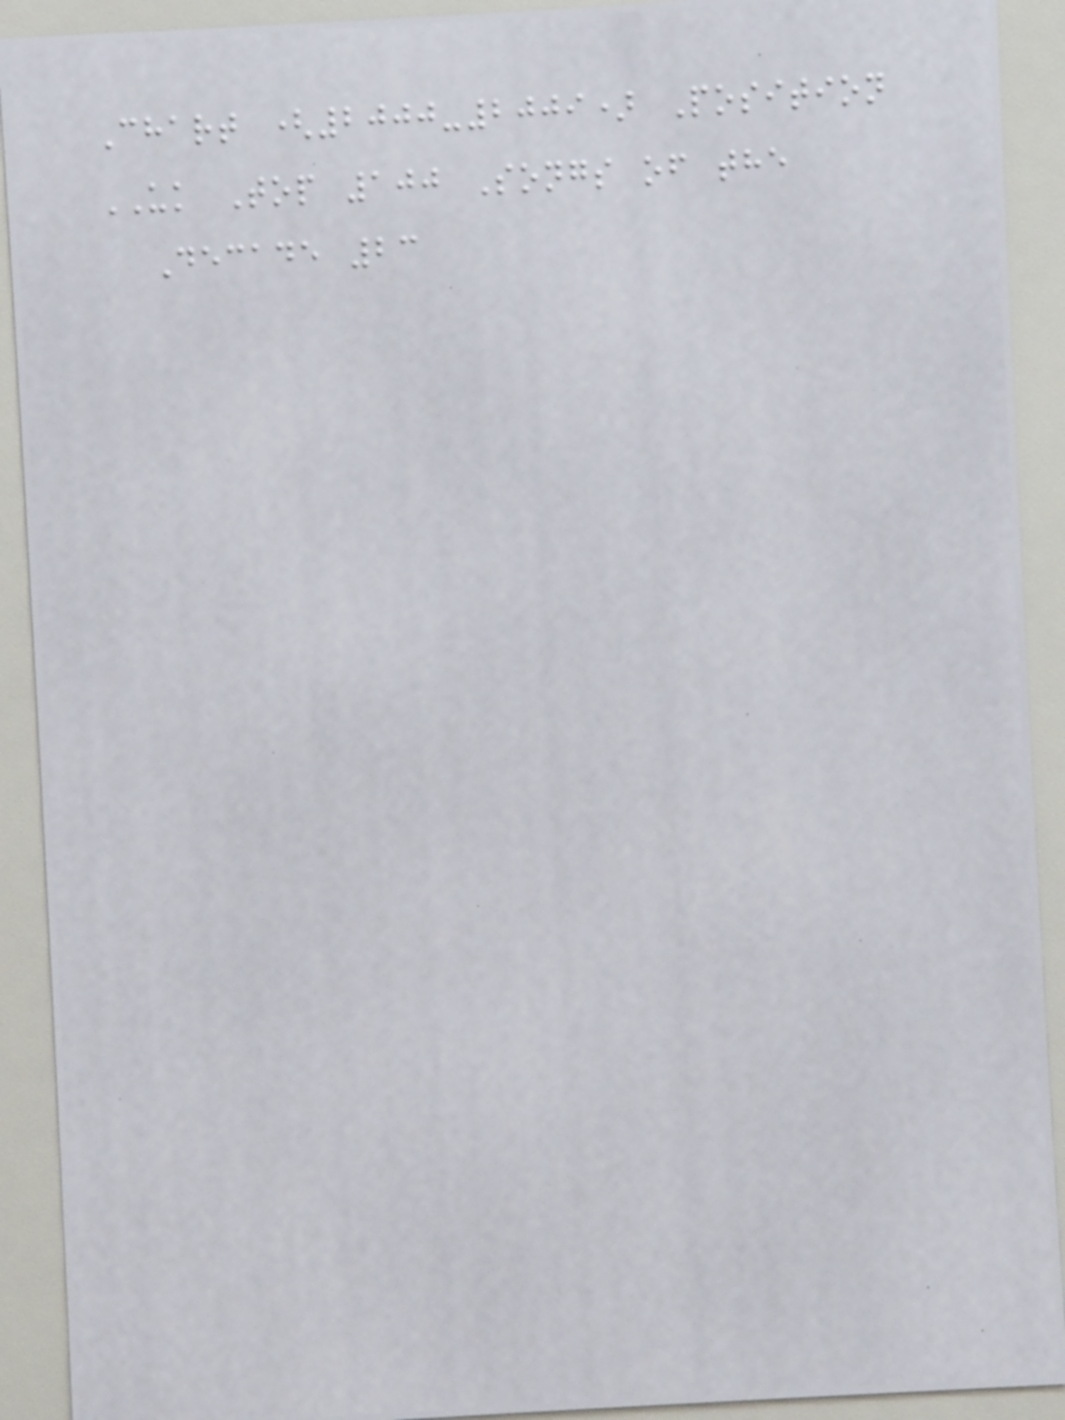Chart (2000-2009) Position
UK Top 100 Songs of the
Decade 23
